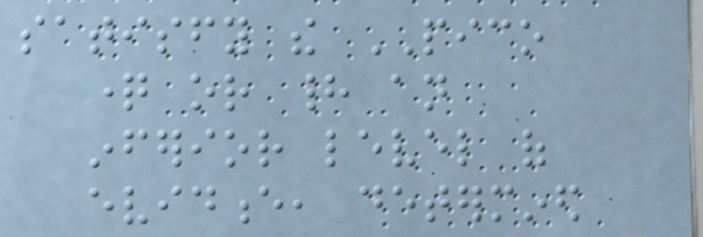satisfy the PICO
question or had an
inferior level of
evidence, determined
